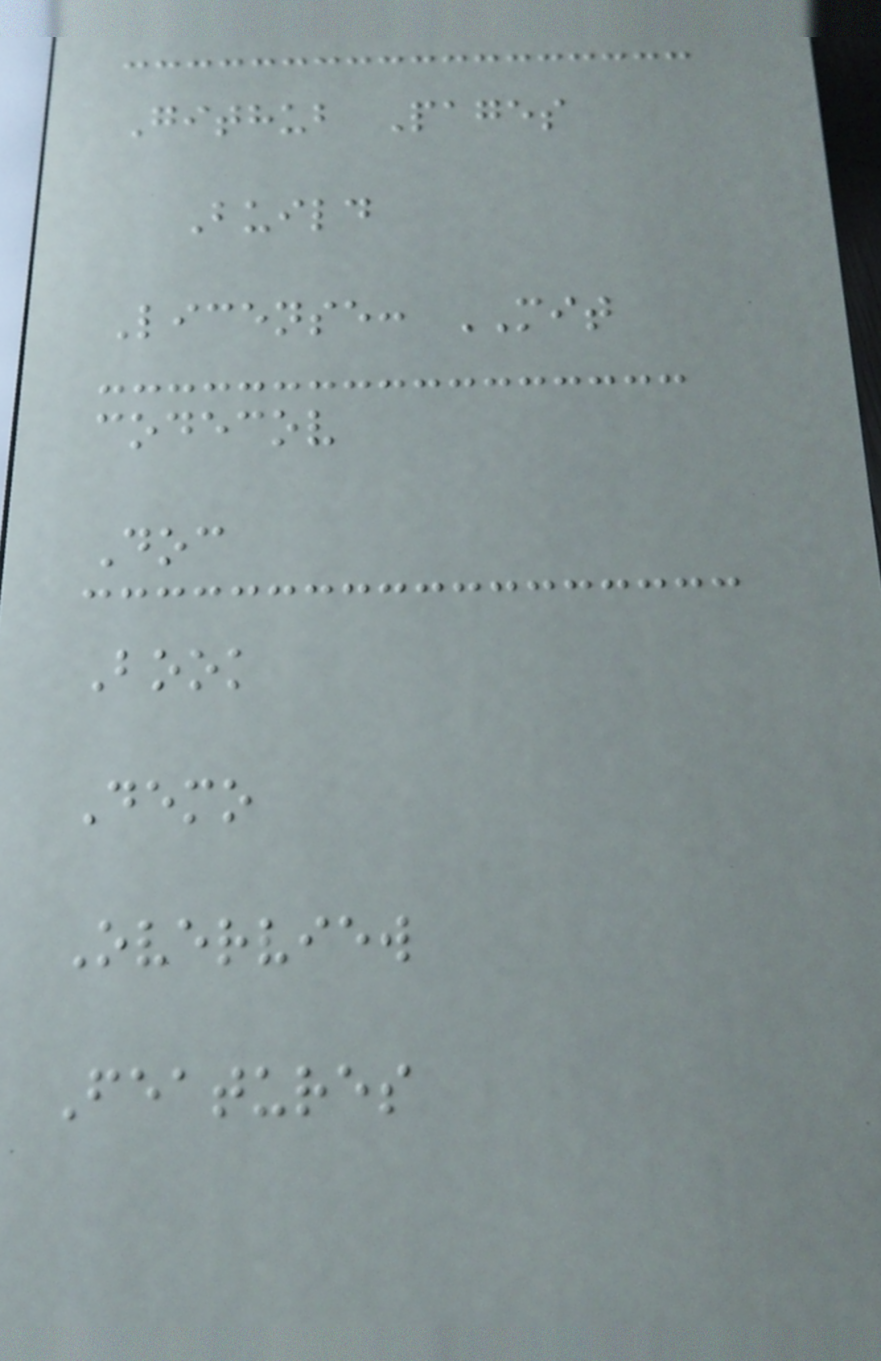Github Pages
Build
License: MIT
codecov
Doc
Book
Demo
Overview
Features
